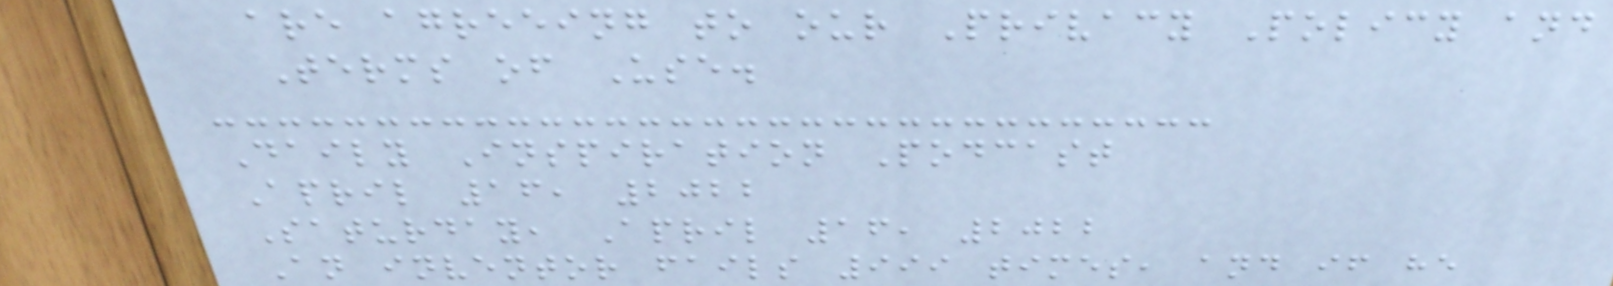are agreeing to our Privacy Policy and
Terms of Use.
Daily Inspiration Podcast
April 16, 2022
Saturday, April 16, 2022
An inventor fails 999 times, and if he
